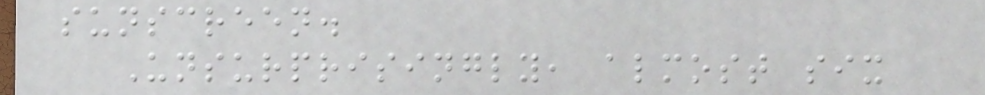sunscreen.
Unsurprisingly, almost six
